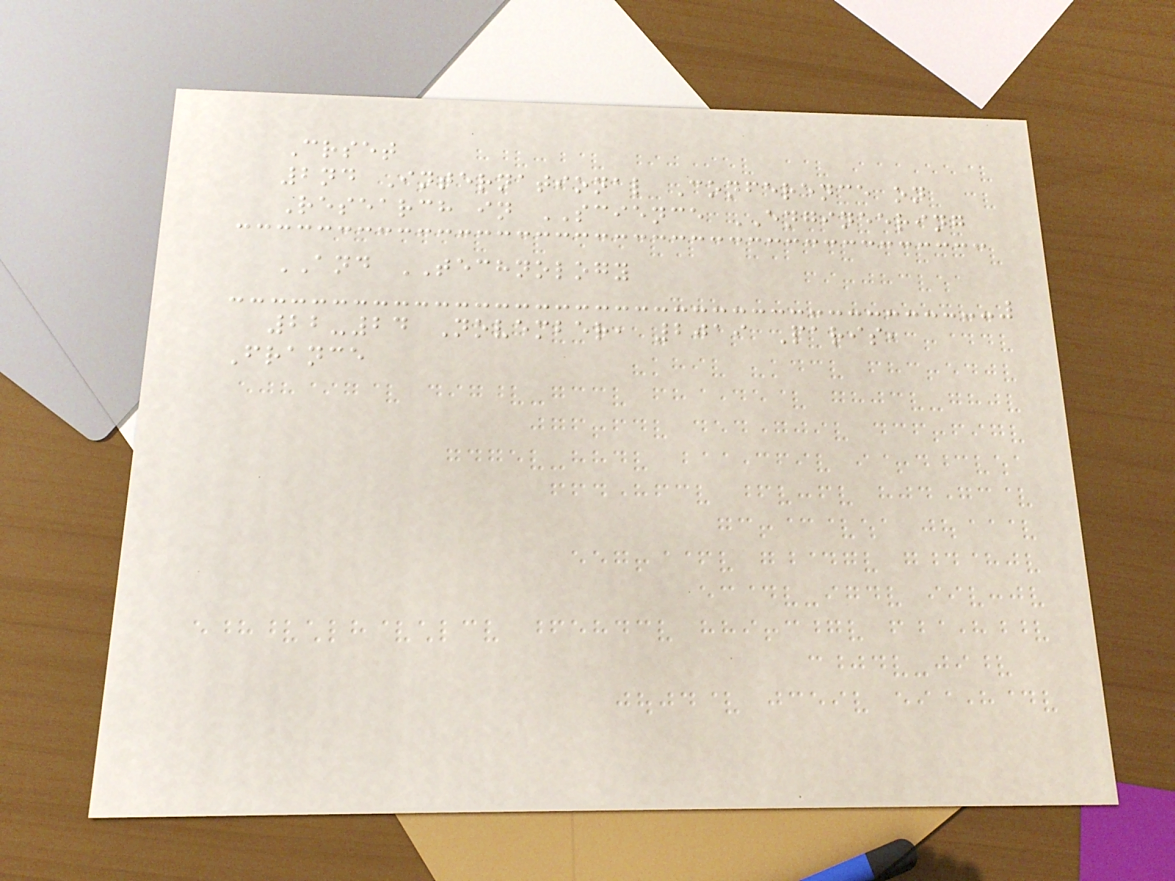Crset
2nd International Conference on
Research in SCIENCE ENGINEERING
AND TECHNOLOGY
22-24 November, 2019 Paris,
France
